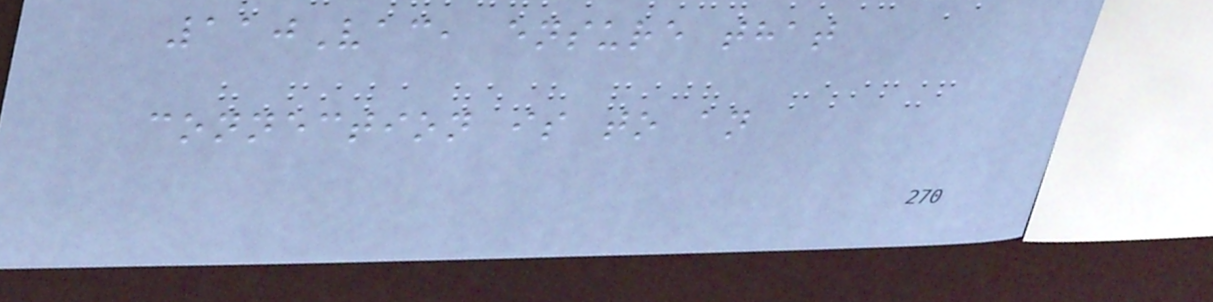110Vac, ensure that
connection is to an
